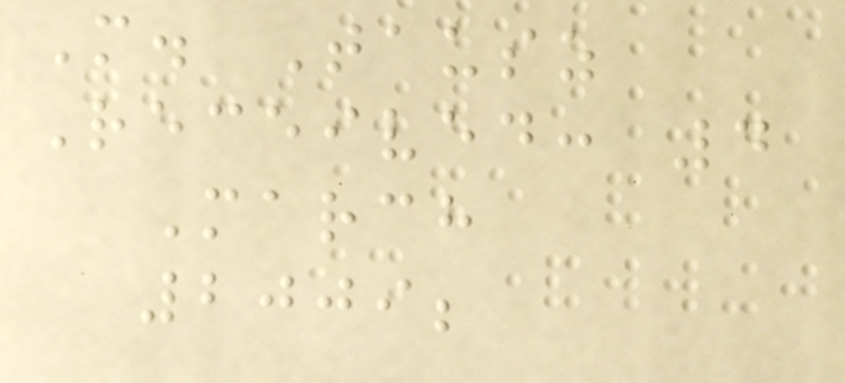M. Tausz
Received: 4
March
2009;
